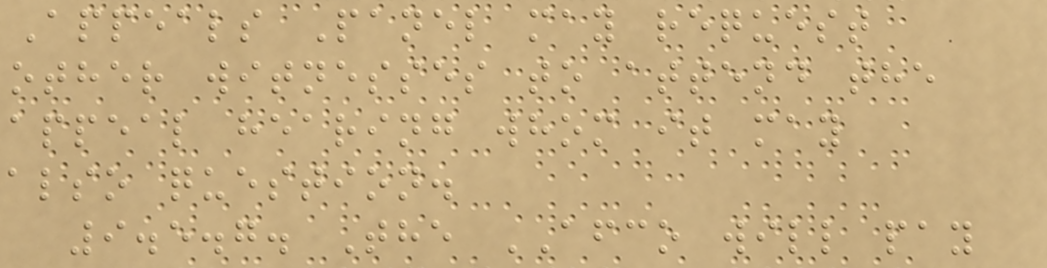Appeals Panel may request
other witnesses to attend the
appeal hearing whom it may
also question.
9.5.7. The AFCO will pay
